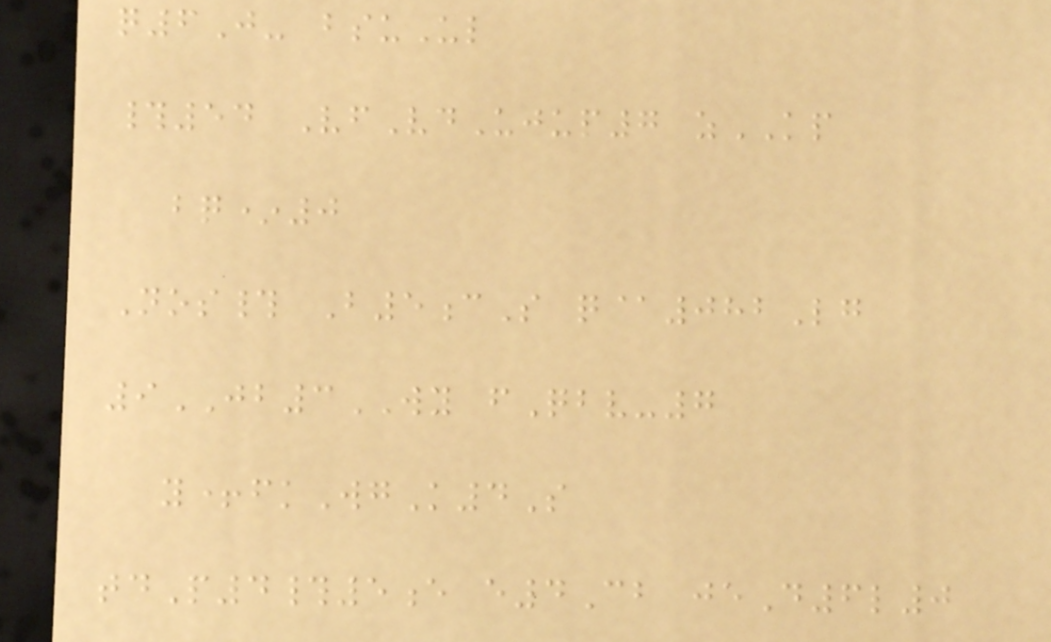q6J- bsuUl
#54 VfVdUjup7 zKP
bq*0
Nos# B5cS q@082Lg
9JB3WY fQbv-7
y+fkWgK4S
tdP4#5e e4Cb jeD6l0
